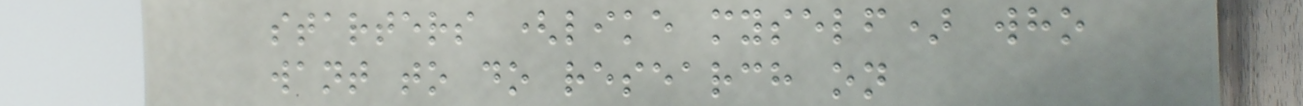starters (like myself) who
want to do research on
